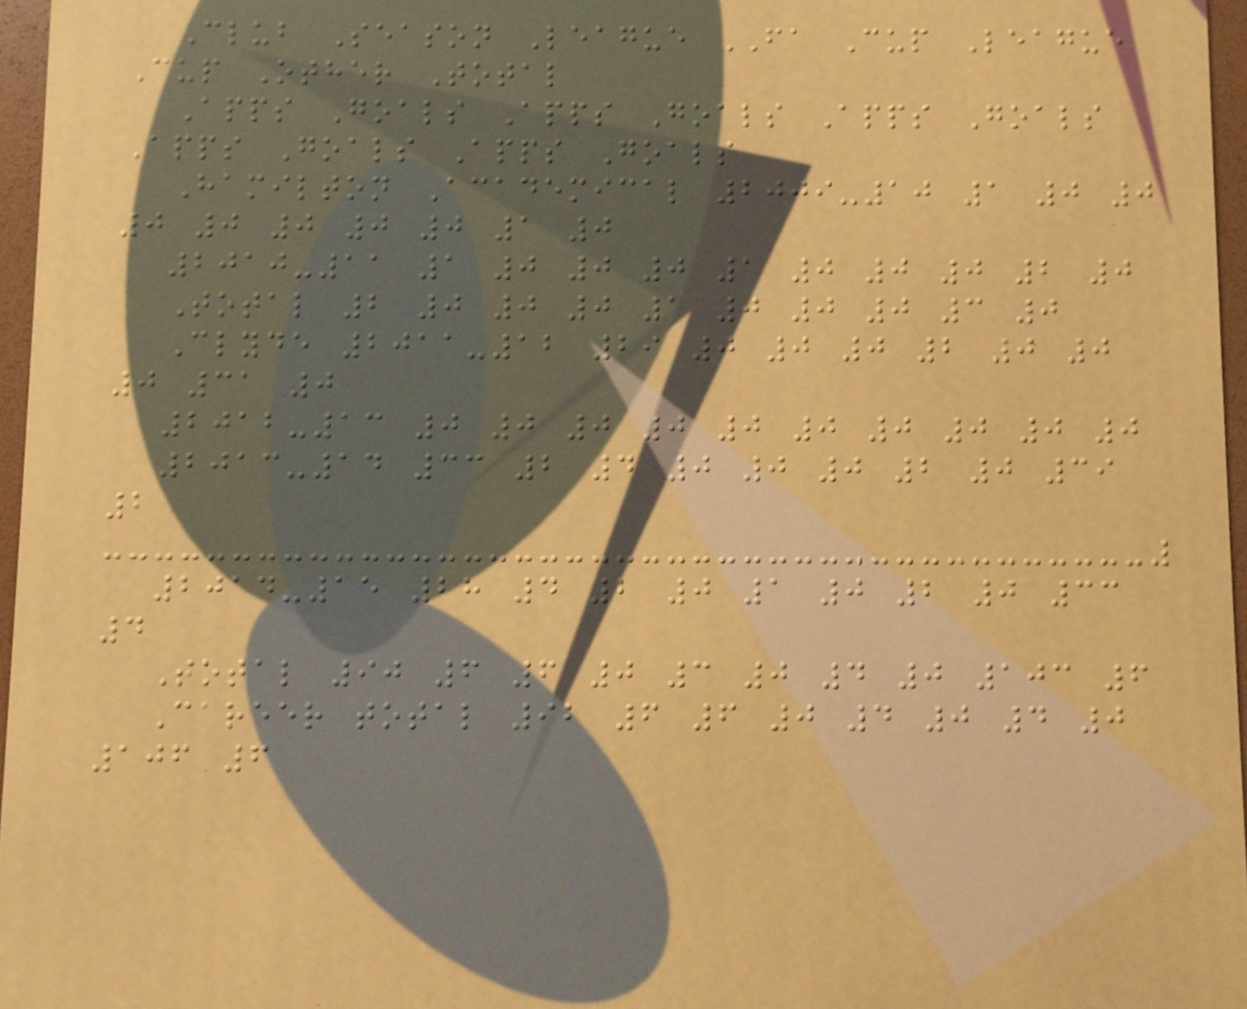Club Season League FA Cup League
Cup Other Total
Apps Goals Apps Goals Apps Goals
Apps Goals Apps Goals
Hamilton Academical 2009-10 1 0 0
0 0 0 0 0 1 0
2010-11 1 0 0 0 1 0 0 0 2 0
Total 2 0 0 0 1 0 0 0 3 0
Clyde 2011-12 29 0 0 0 2 0 0
0 31 0
2012-13 0 0 0 0 0 0 0 0 0 0
2013-14 33 2 4 0 0 0 2 0 39
2
2014-15 28 4 2 0 1 0 2 0 33
4
Total 90 6 6 0 3 0 4 0 103 6
Career total 92 6 6 0 4 0 4 0
106 6
